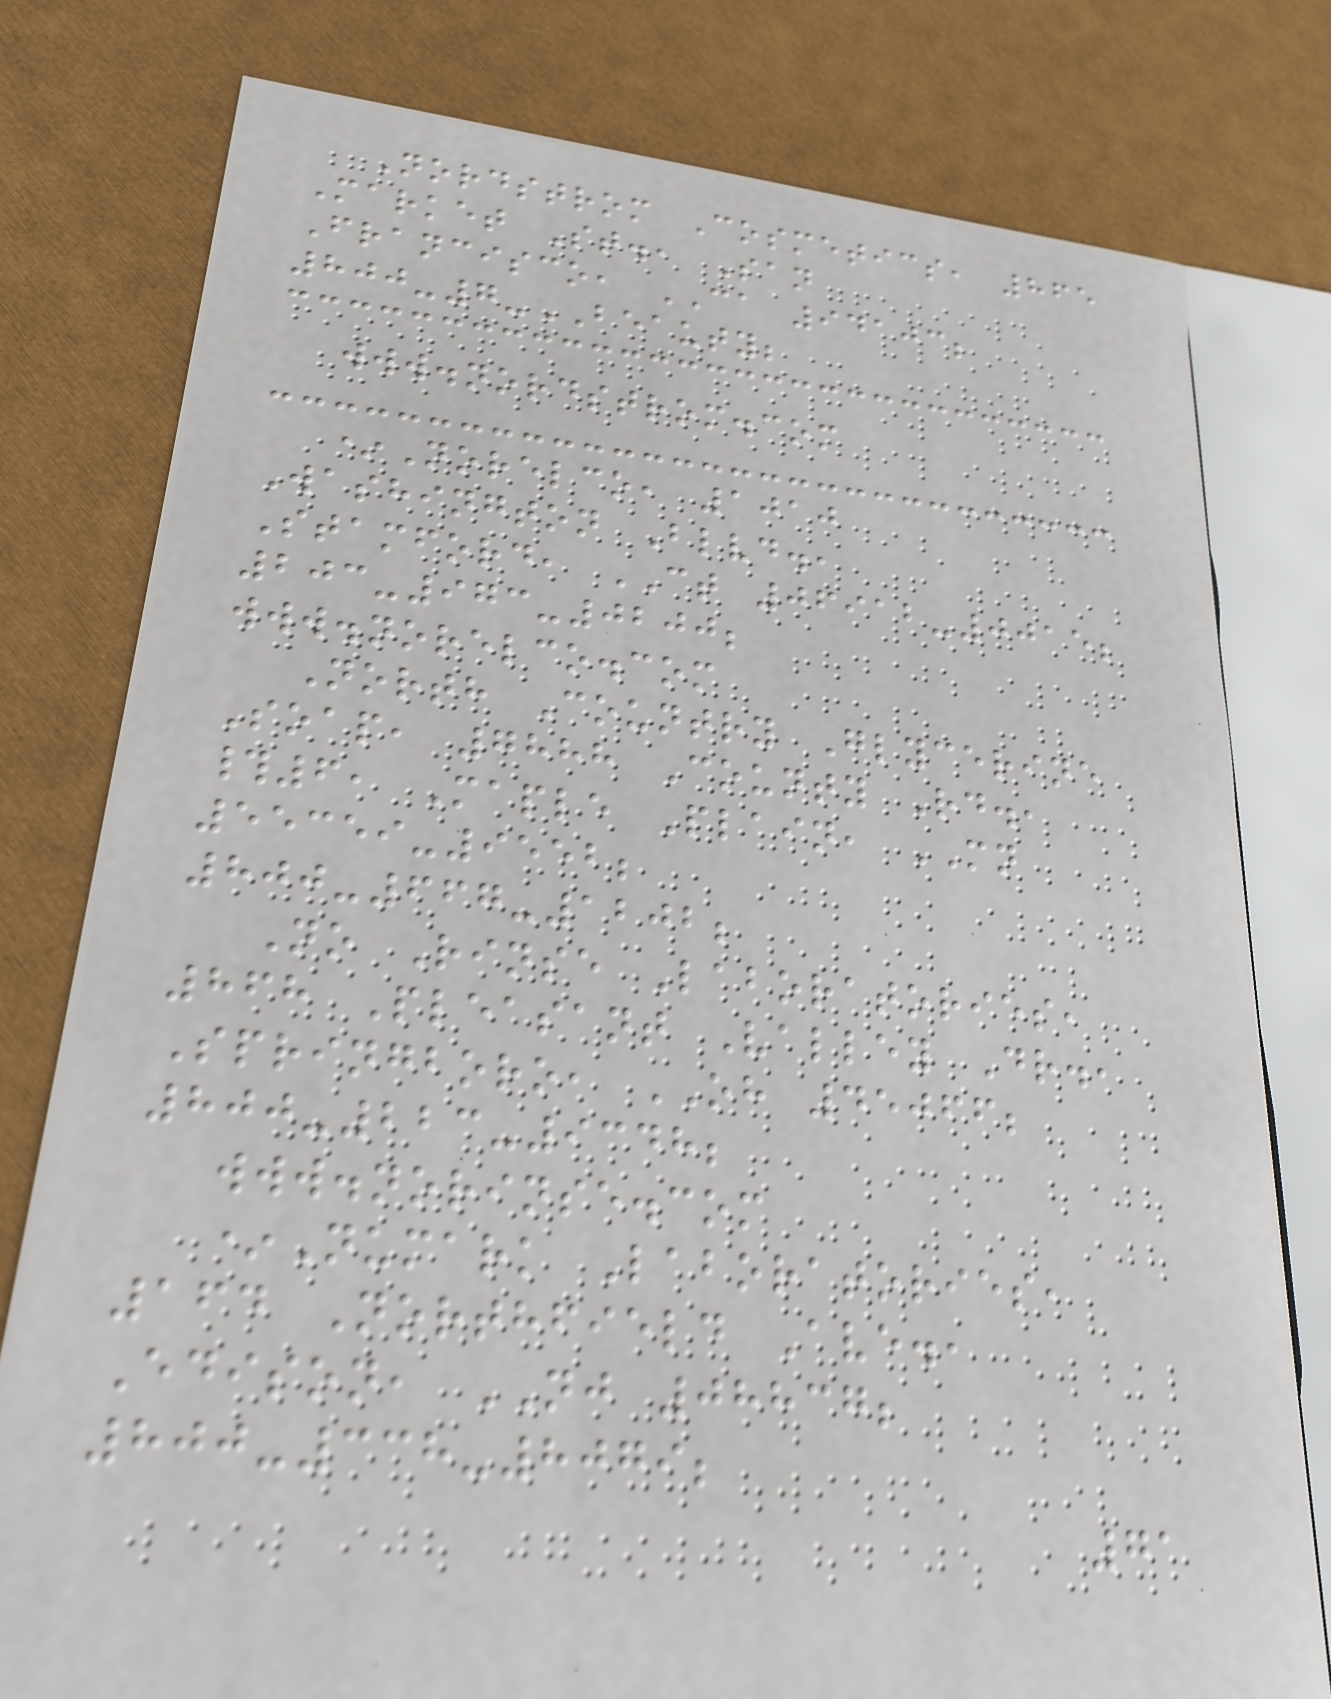Nordstrom Cosmetics, 865
Market St., San
Francisco, CA 94103;
800-7-BEAUTY;
www.nordstrom.com
*Norelco, 1010
Washington Blvd.,
Stamford, CT 06912-0015;
203-973-0200;
www.norelco.com
North Country Glycerine
Soap, 7888 County Rd.,
#6, Maple Plain, MN
55359-9552;
800-667-1202;
No Rinse Laboratories,
868 Pleasant Valley Dr.,
Springboro, OH 45066;
800-223-9348;
www.norinse.com
*Numark Laboratories,
164 Northfield Ave.,
Edison, NJ 08837;
800-338-8079;
71
